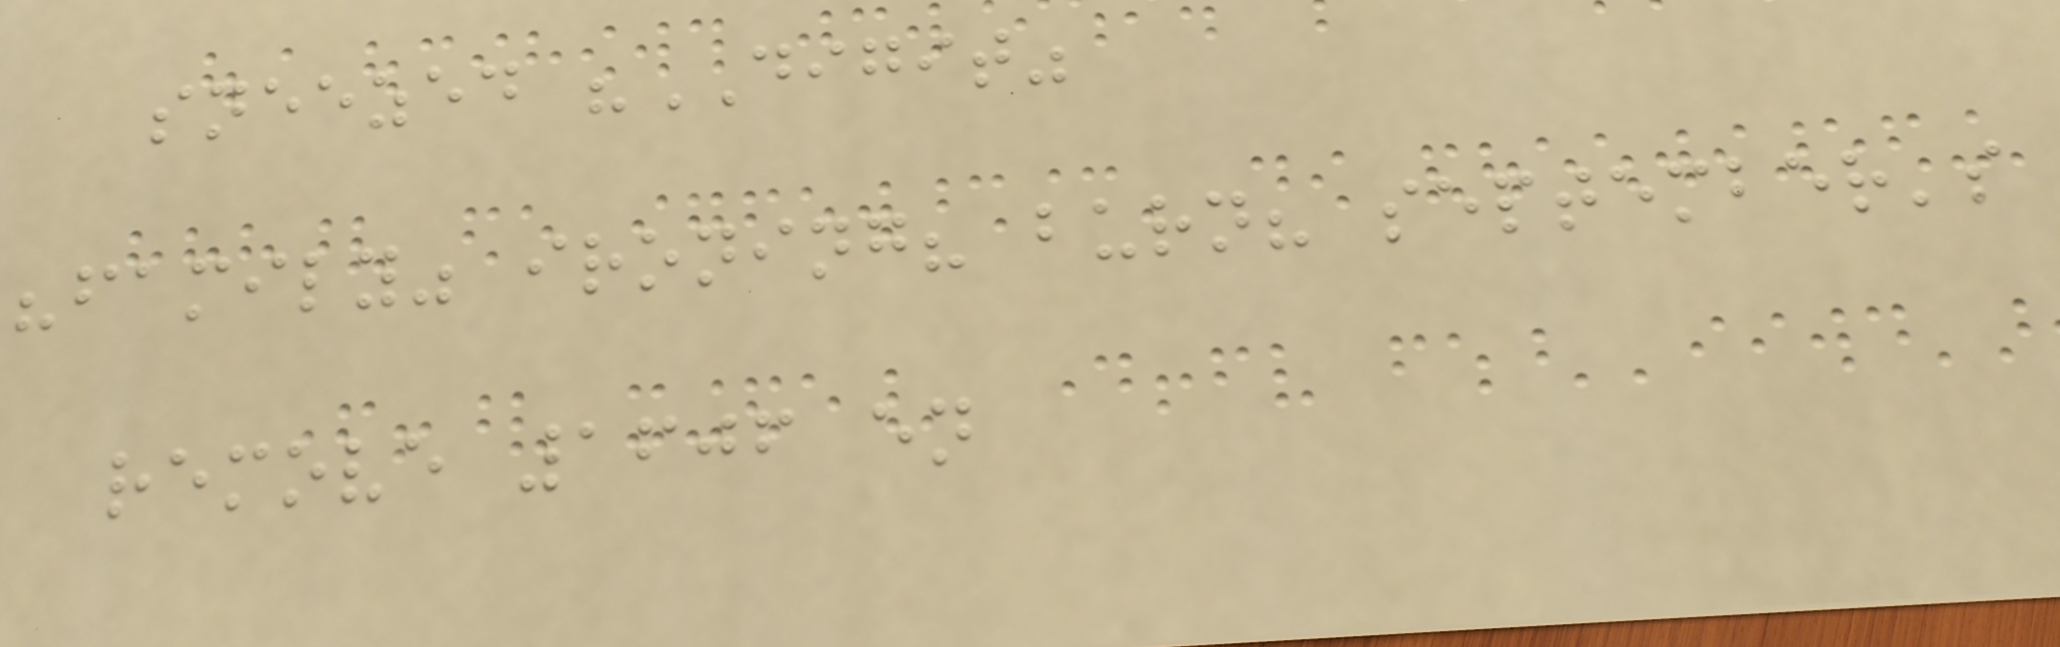sneezed "DIGIT"
"family" ironing? burn? september's
remove 1606 en
